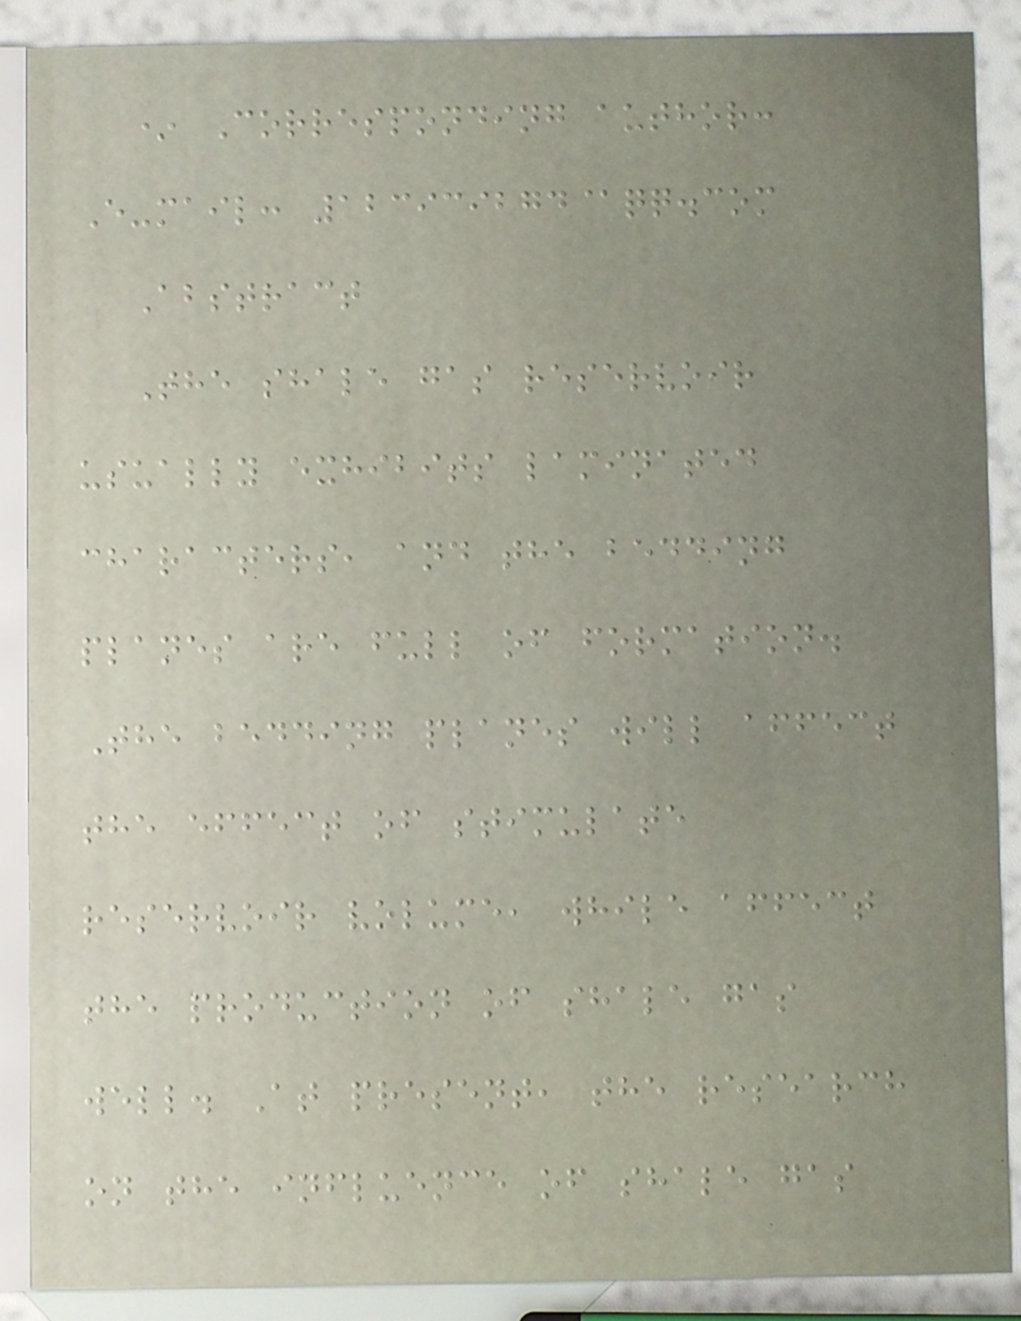* Corresponding author:
E-mail: 123939274@qq.com
Abstract
The shale gas reservoir
usually exhibits laminated
characters, and the bedding
planes are full of formation.
The bedding planes will affect
the effect of stimulate
reservoir volume, while affect
the production of shale gas
well. At present, the research
on the influence of shale gas
